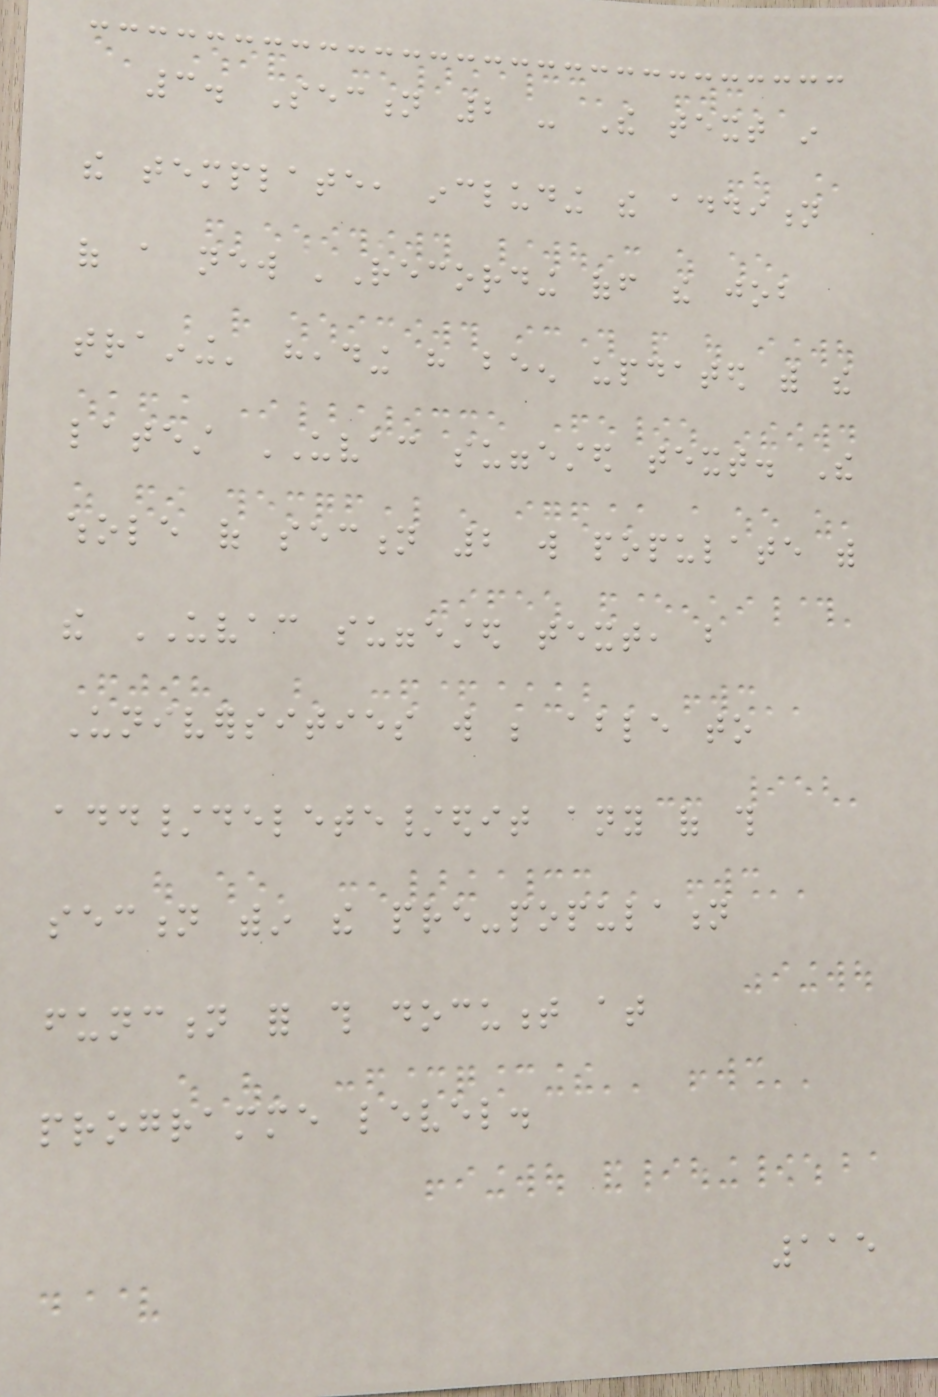3. Section 2 - The text in
the template, including the addition
of a new 'Recording off the job
training' heading have been updated with the
latest UVAC suggested text. The
whole of section 2 will populate with
the UVAC suggested text, but
Universities will be able to
add/delete/edit any of this
section within the pre-population
function for this document at
programme level.
115
